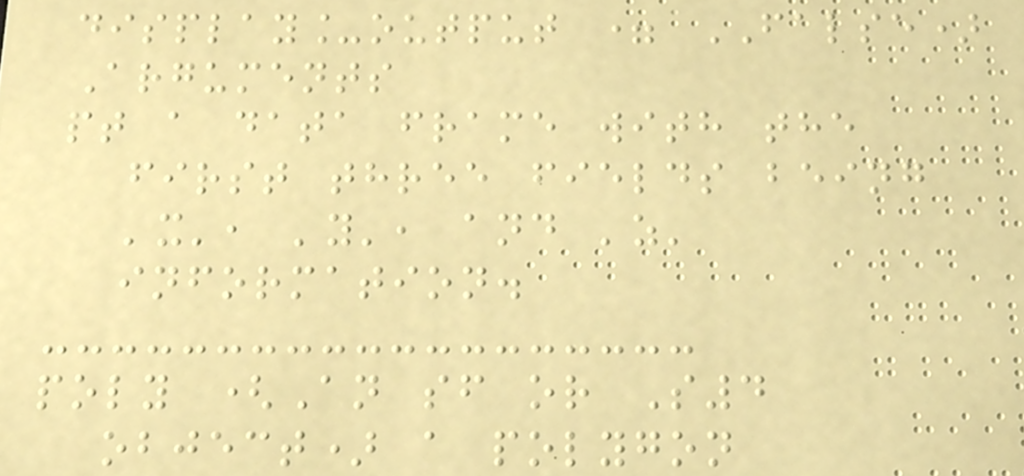display_output = FALSE)
Arguments
pt a data frame with the
first three fields being
'x', 'y', and 'z'
information.
poly (An sf or S4
object) a polygon
